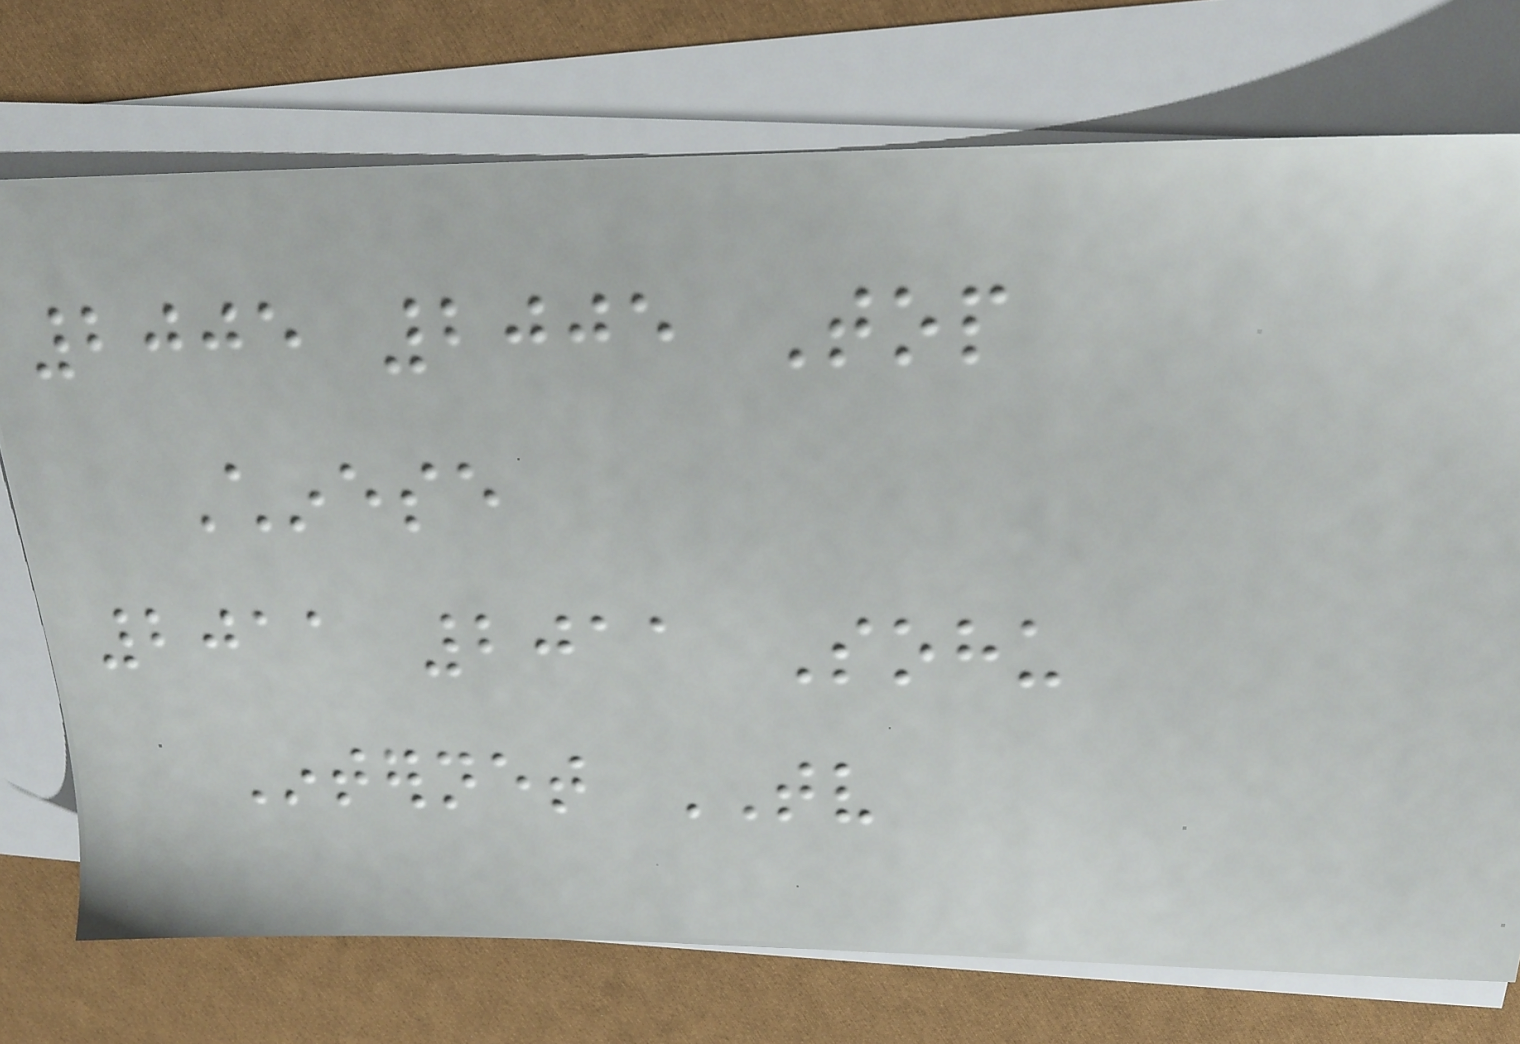2005 2005 Top
Chinese
2011 2011 Sohu
Internet TV
